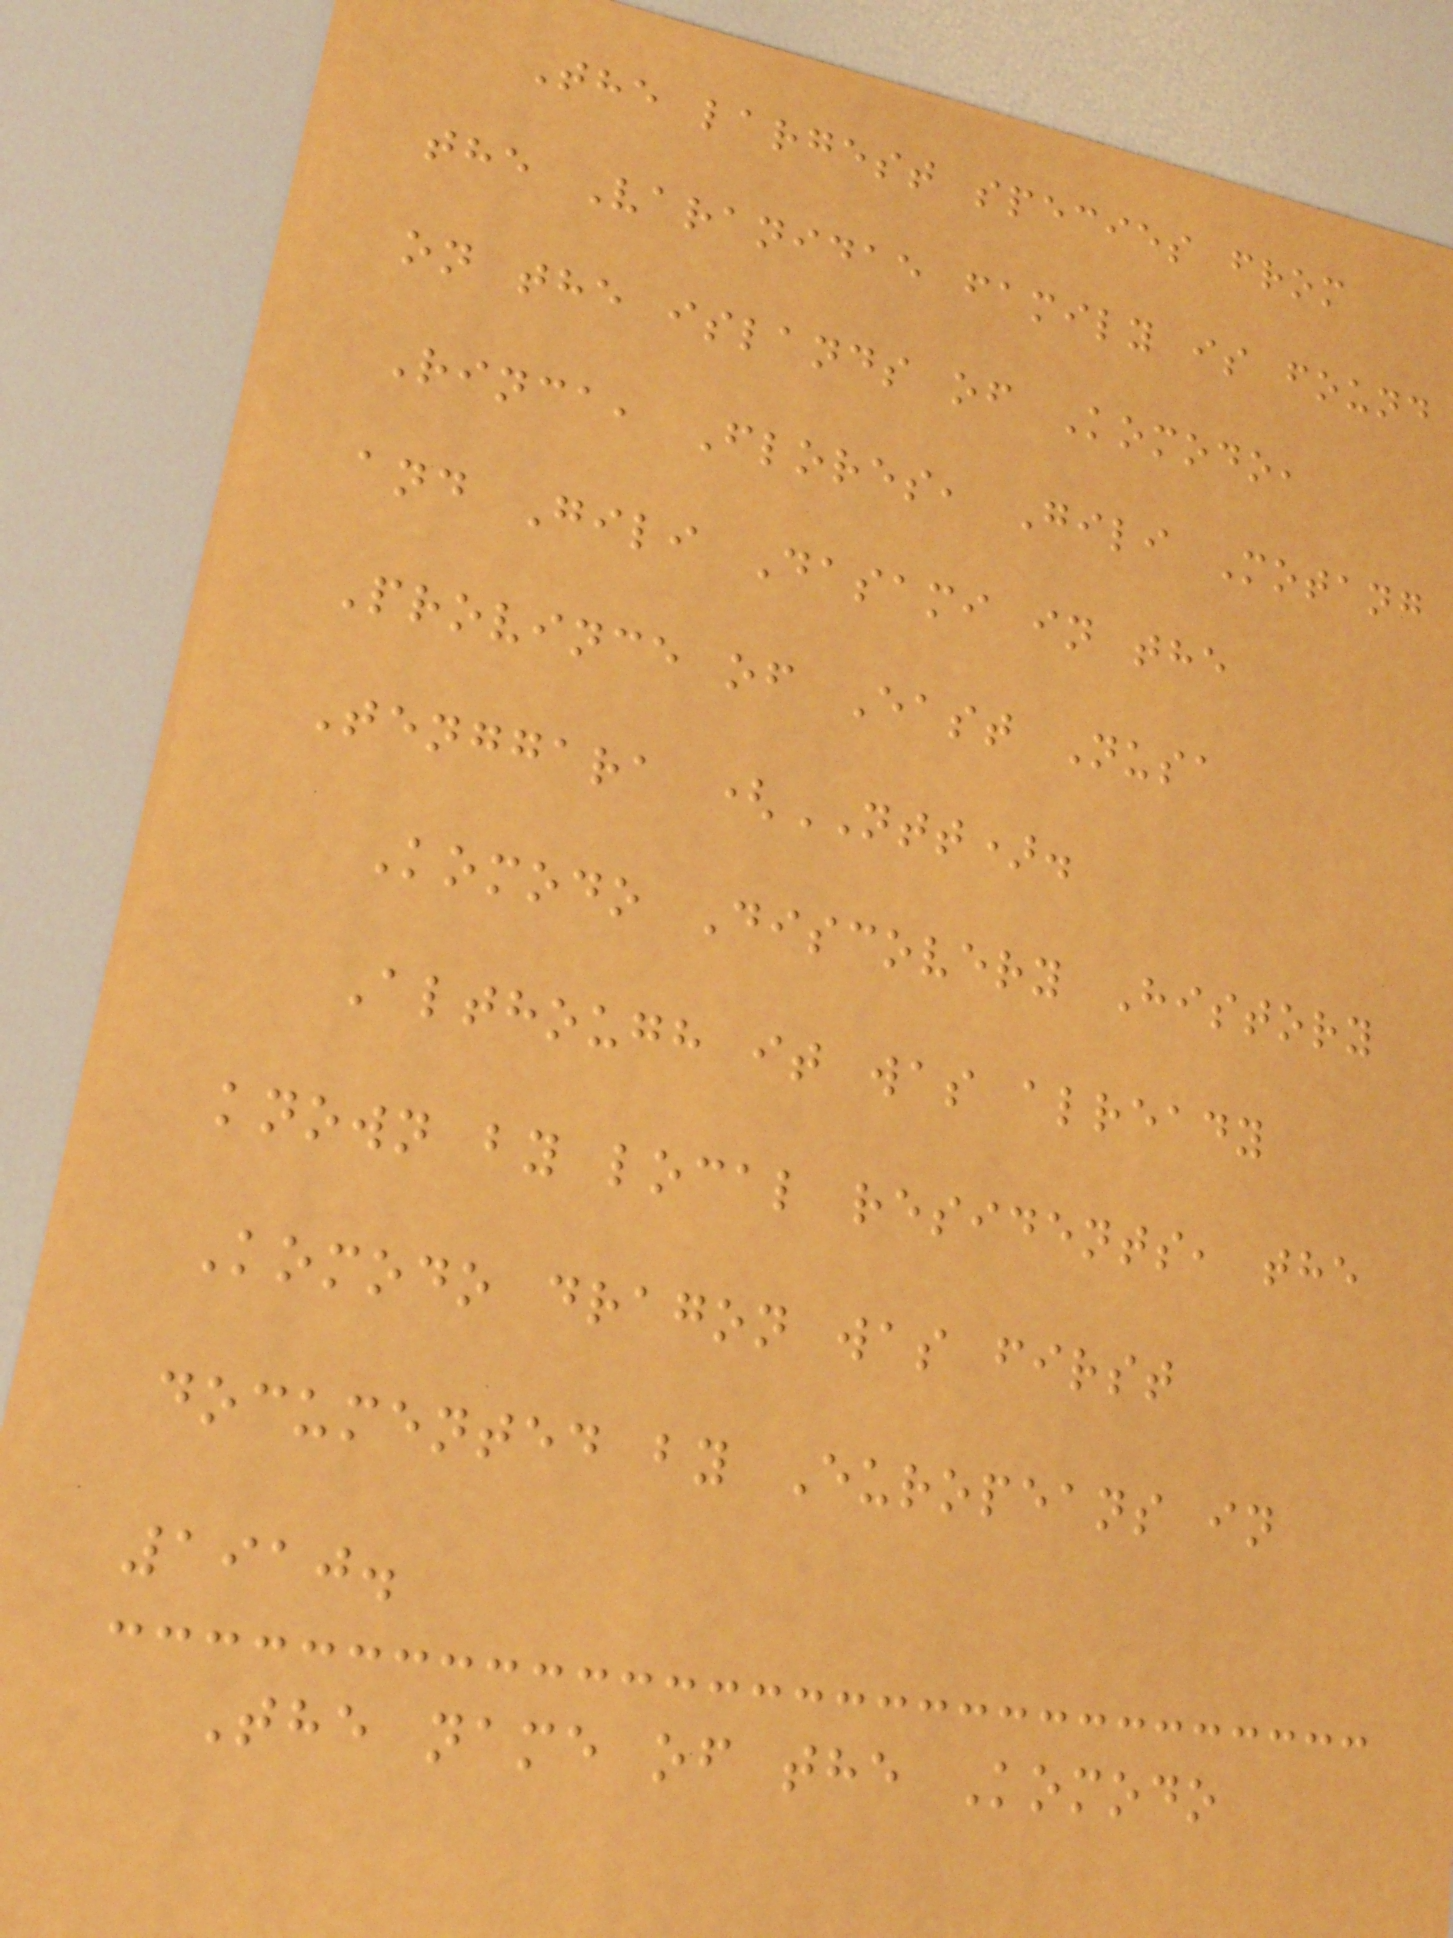The largest species from
the Varanidae family is found
on the islands of Komodo,
Rinca, Flores, Gili Motang
and Gili Dasami in the
Province of East Nusa
Tenggara (NTT).
Komodo Discovery History
Although it was already
known by local residents, the
Komodo dragon was first
documented by Europeans in
1910.
The name of the Komodo
